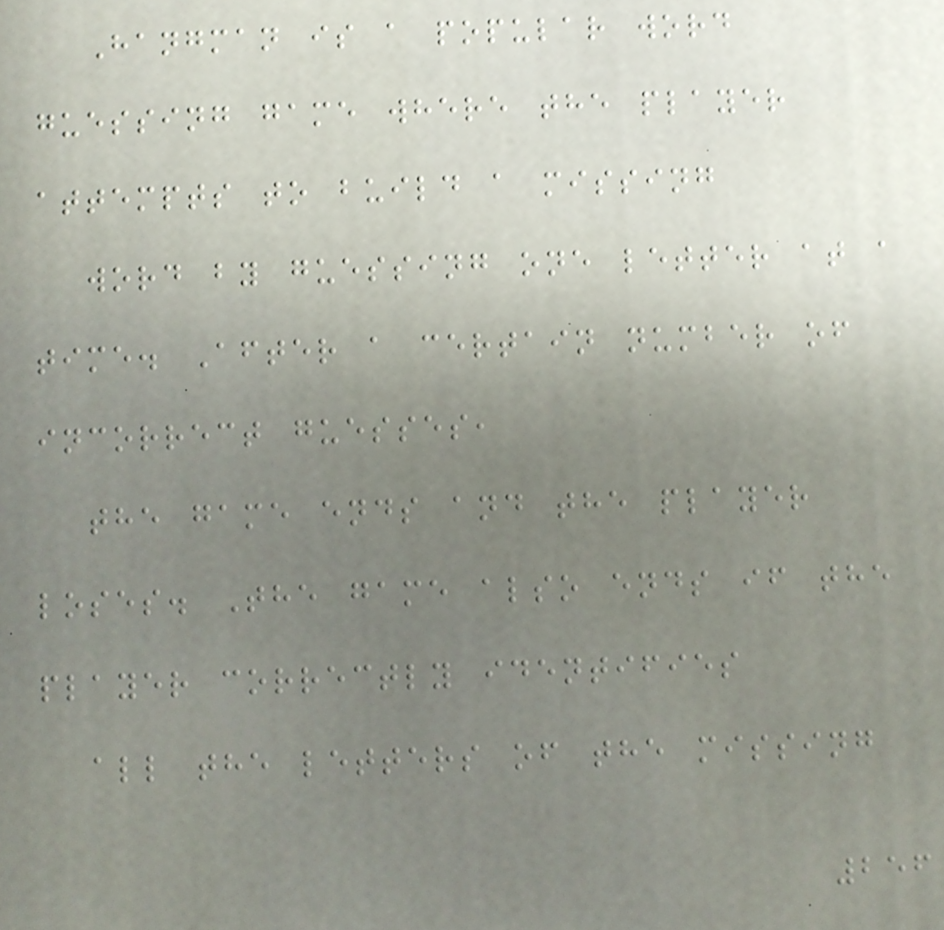Hangman is a popular word
guessing game where the player
attempts to build a missing
word by guessing one letter at a
time. After a certain number of
incorrect guesses,
the game ends and the player
loses. The game also ends if the
player correctly identifies
all the letters of the missing
256
